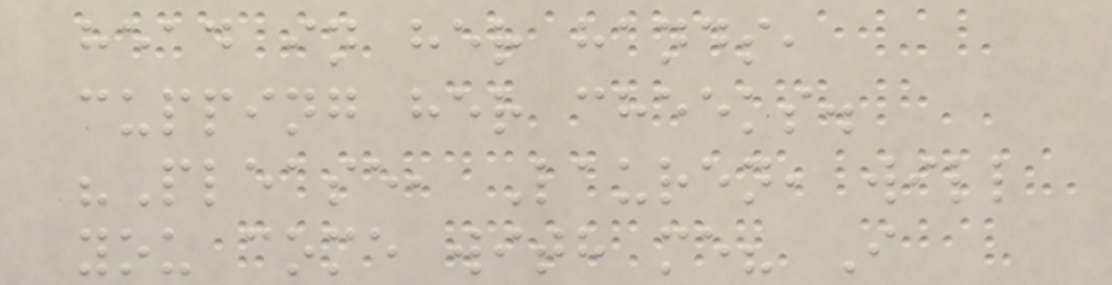head in her hands,
cupping her cheeks.
"Please, Lauren, will
you come with me? I
